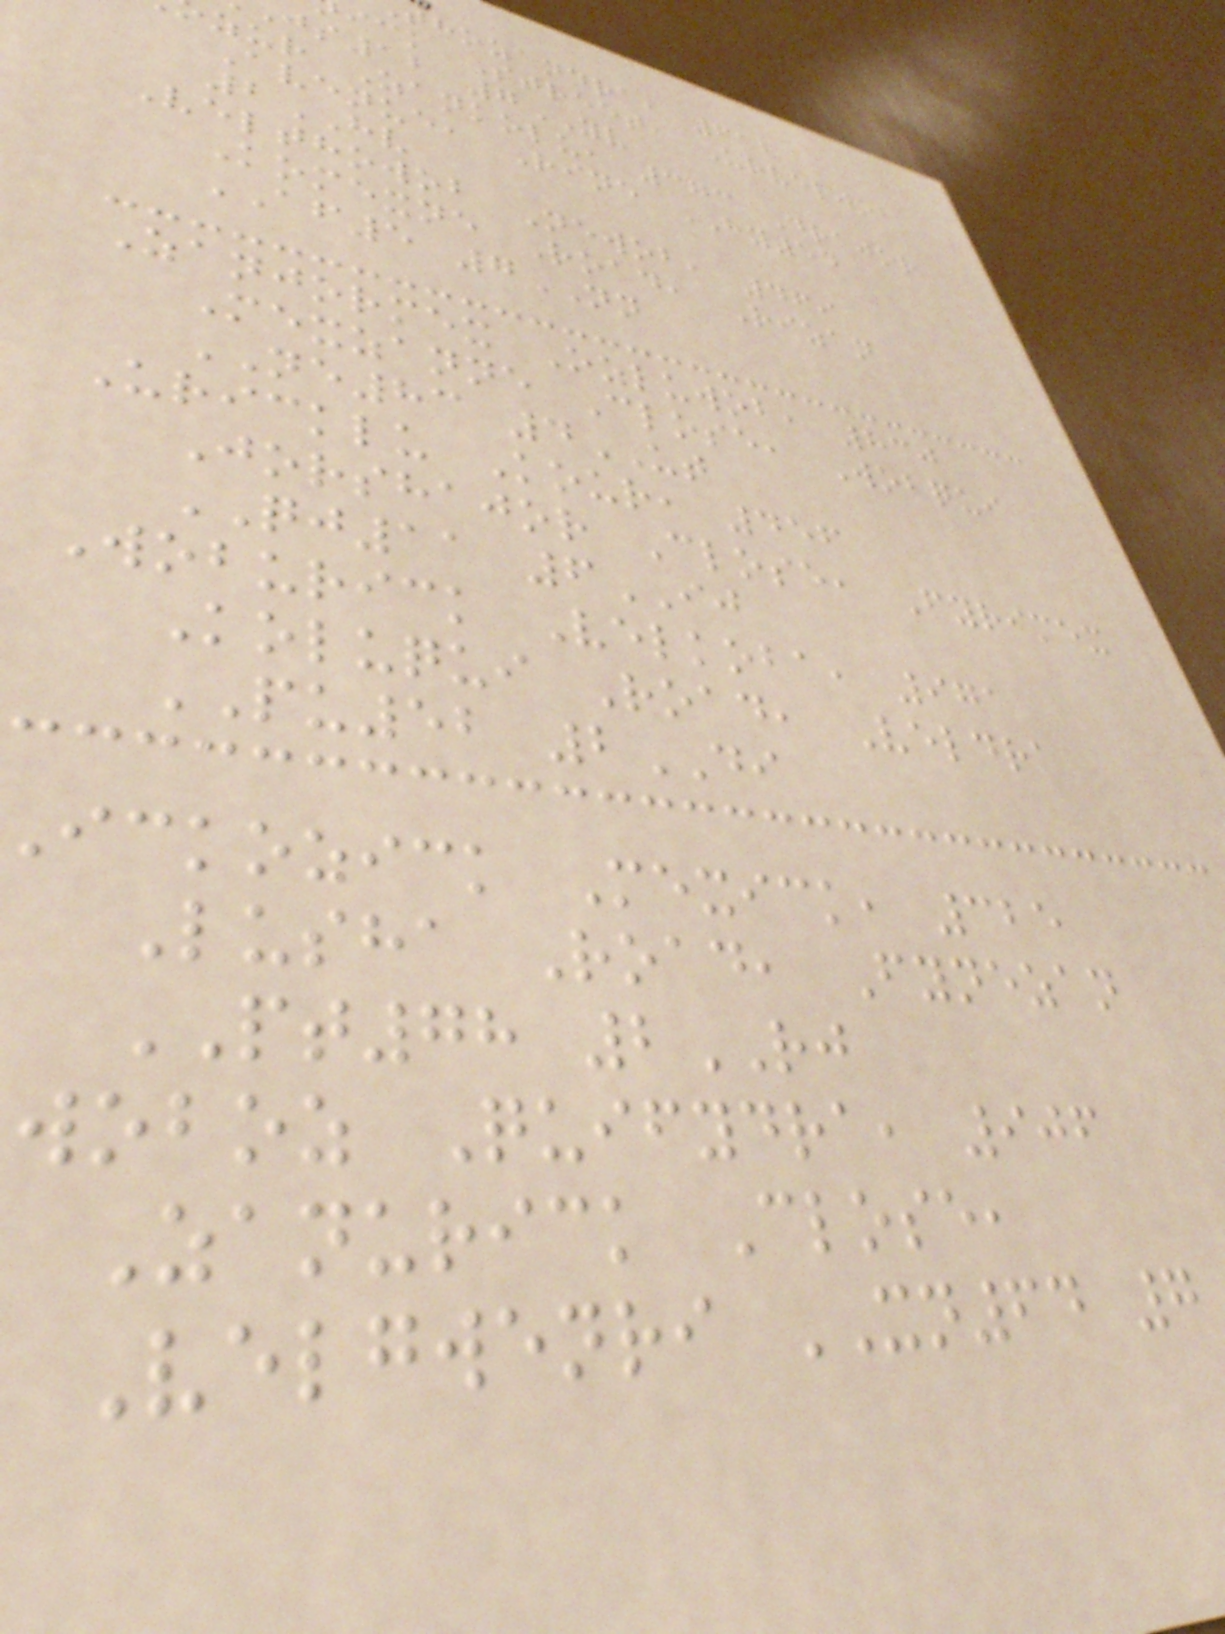thozandra, 612
ick Street, Urvelwob
js12 7YV
zur Zankolu, 373 Drajor
Avenue, Rine HY54
2HV
Velthowob Newob, 469
Komexne Road, Rizan
AF5 7NN
Zanjormex Ozluwob, 830
Mexzanne Close, Wobqui
NE83 4UT
Uricklu Kour, 456
Jorshajor Close, Fyrimex
QJ11 6IJ
Woburick Velkoba, 971
Koluqui Road, Veldra
PU52 2DI
ickozick Mexick, 325
Lusha Road, Fynezan
PT78 2RJ
woboz Quifydra, 906
Zanurick Close,
Velgwenri XN64 7
